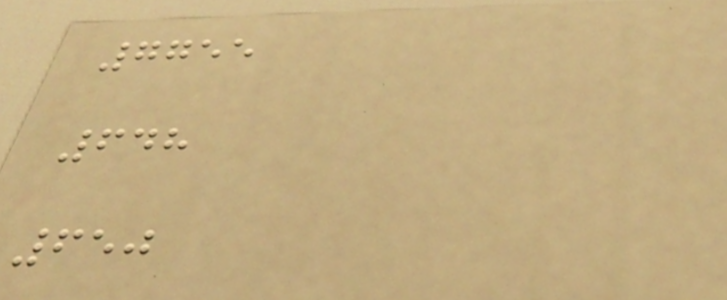7755
648
650
